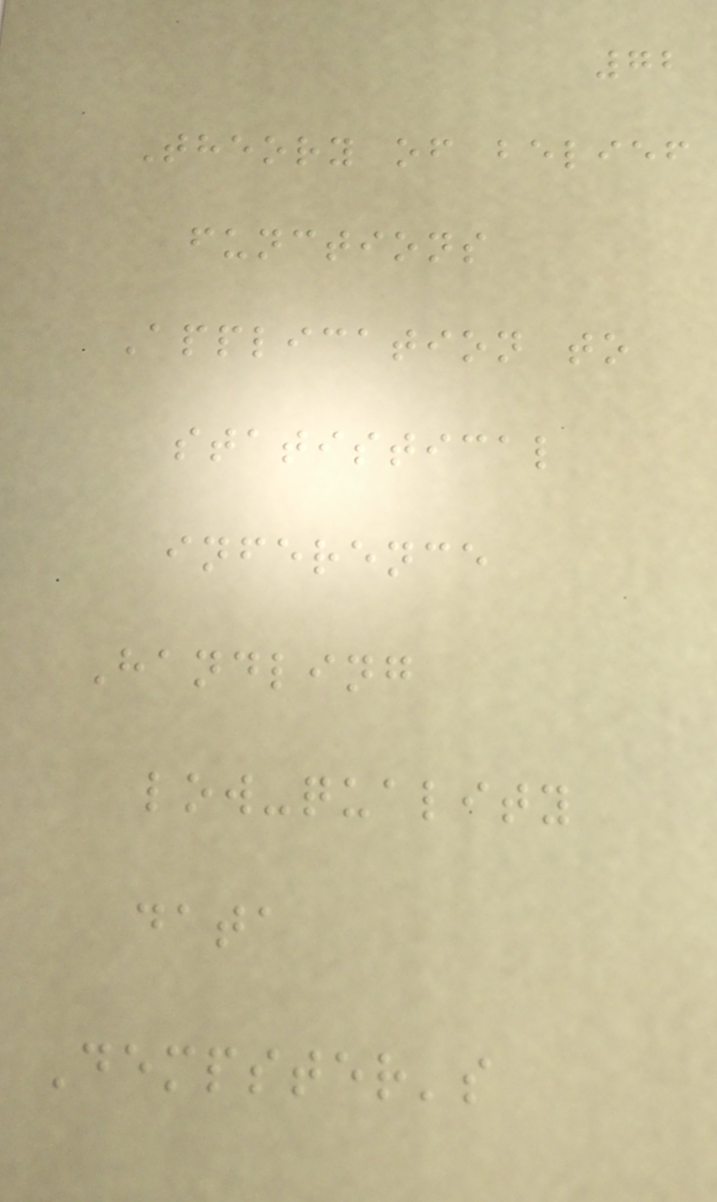72
Theory of belief
functions
Application to
statistical
inference
Handling
low-quality
data
Dempster's
